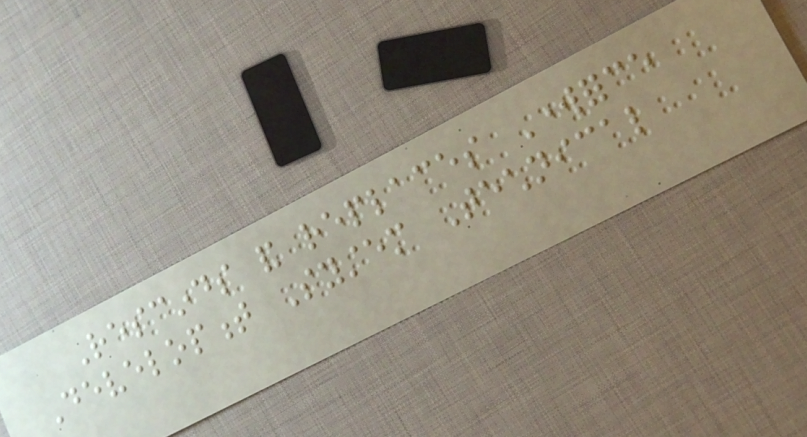Rescinds and replaces Workforce
Development System Technical
